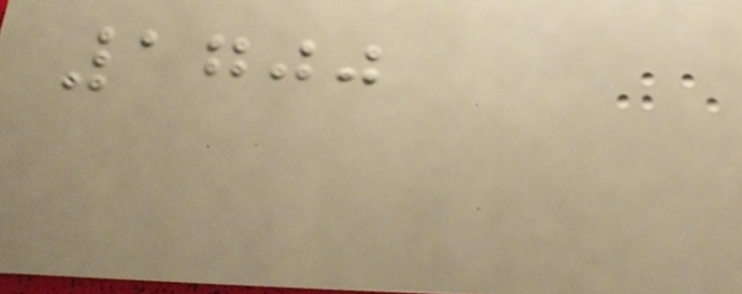1700
